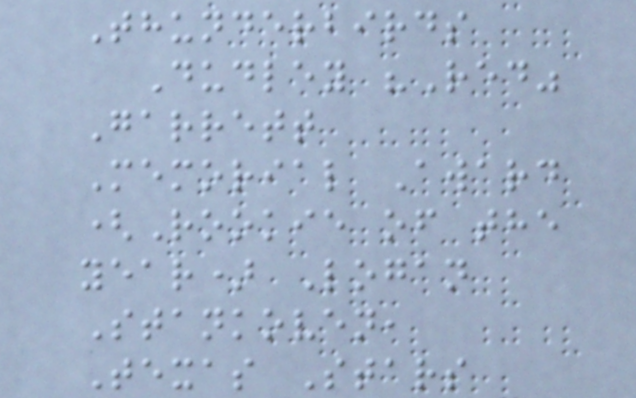Thunderbirds
Dudley "Red"
Garrett
Memorial Award
(Rookie of the
year) Logan
Stankoven,
Texas Stars
